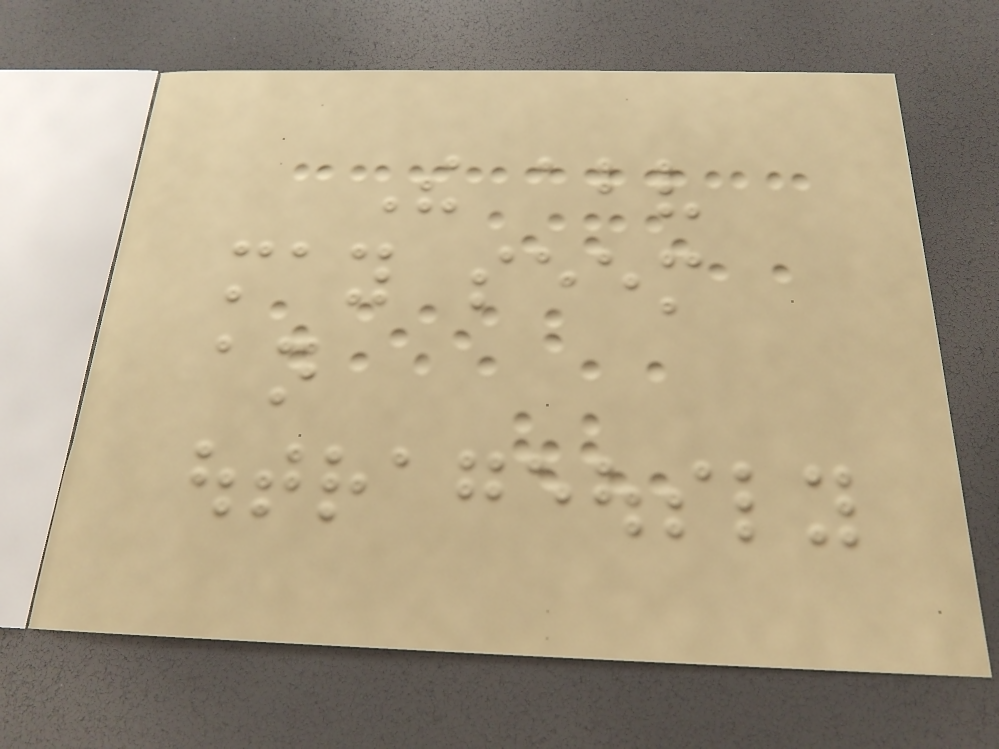The above
may seem
an
outrageously
